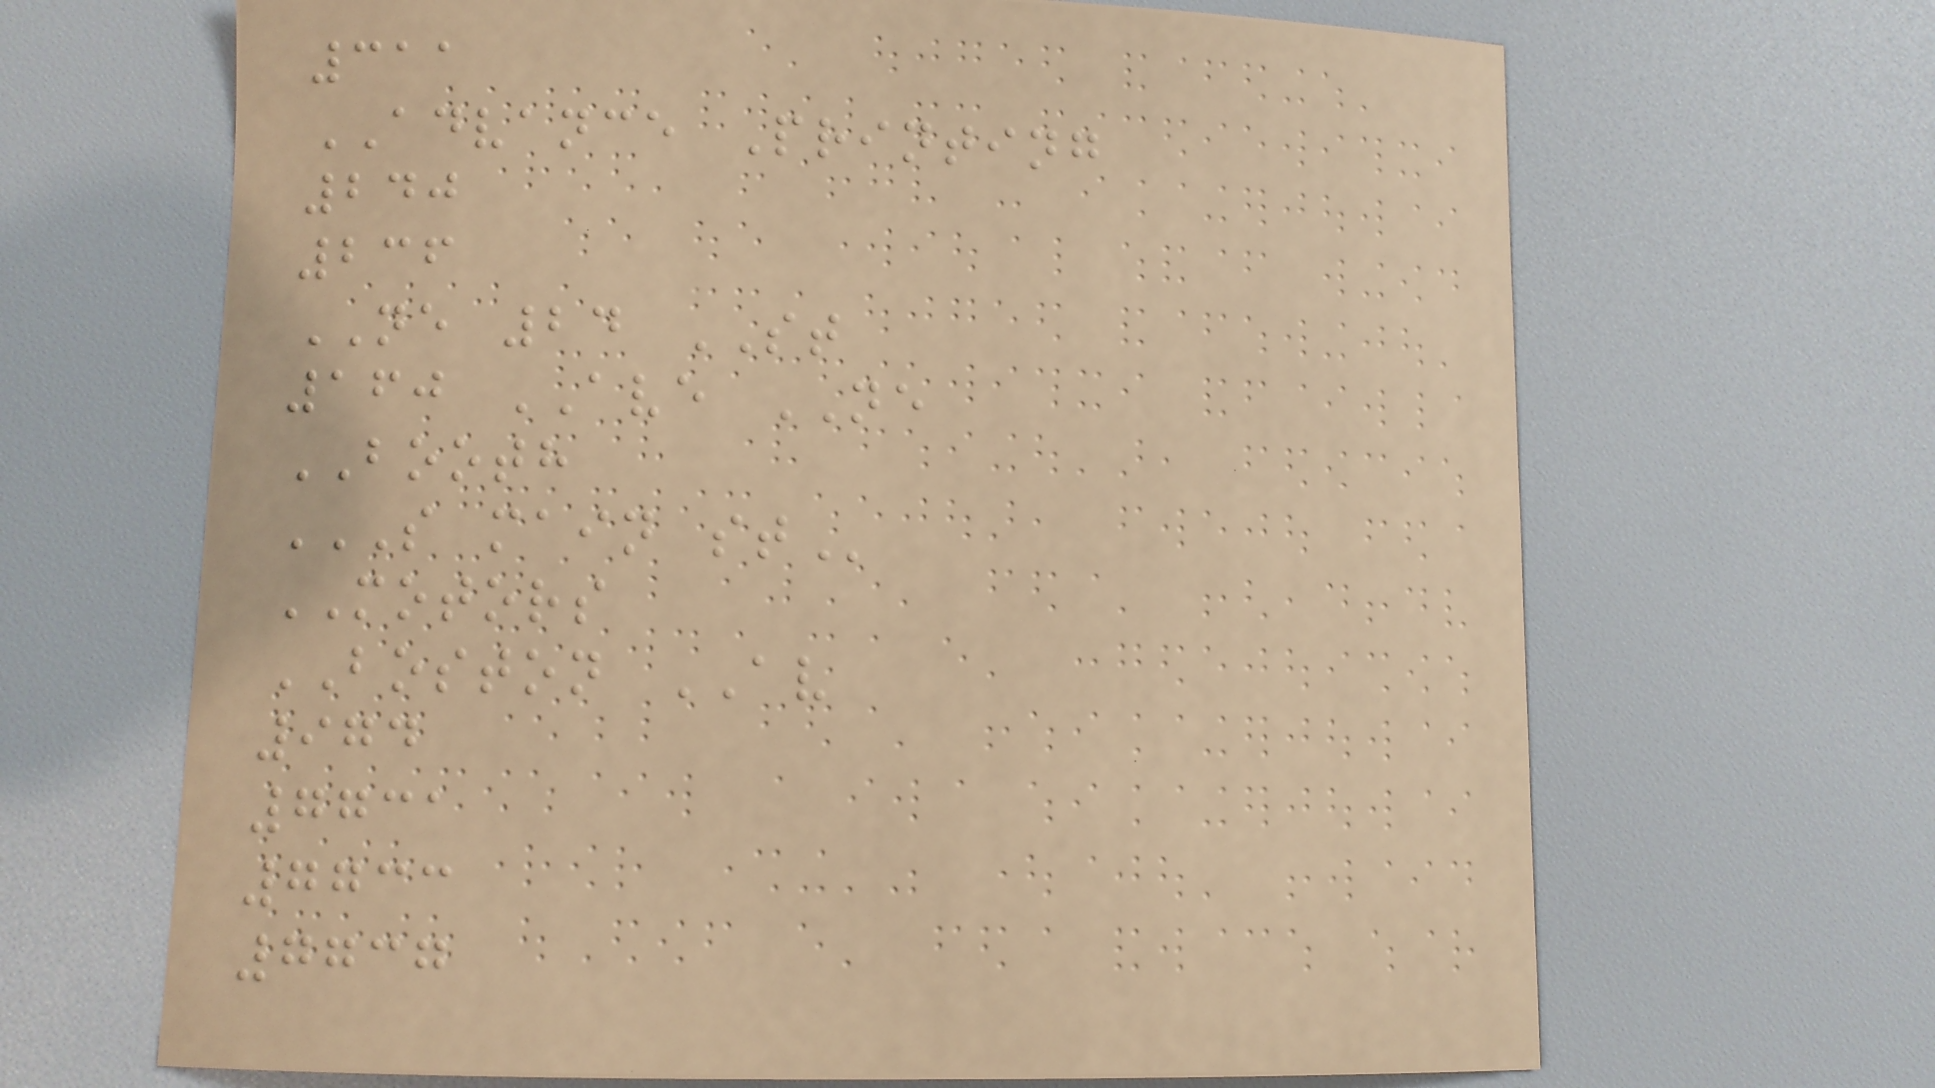311
ADVANCE Printing
240
236
NE 24 ST
160 AVE NE
BOOTH
S MAIN ST
MOTORS
BOSTON AV
974
7731
7733
7737
